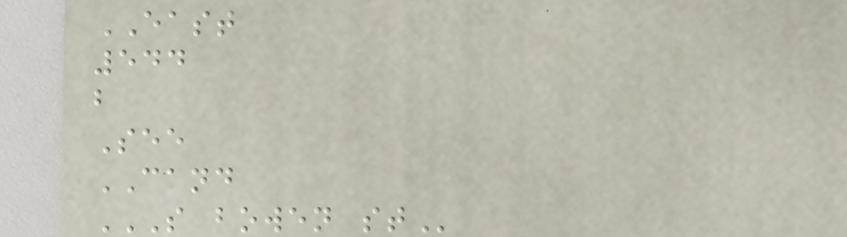EAST
544
b
See
CAND
S BOWEN ST
